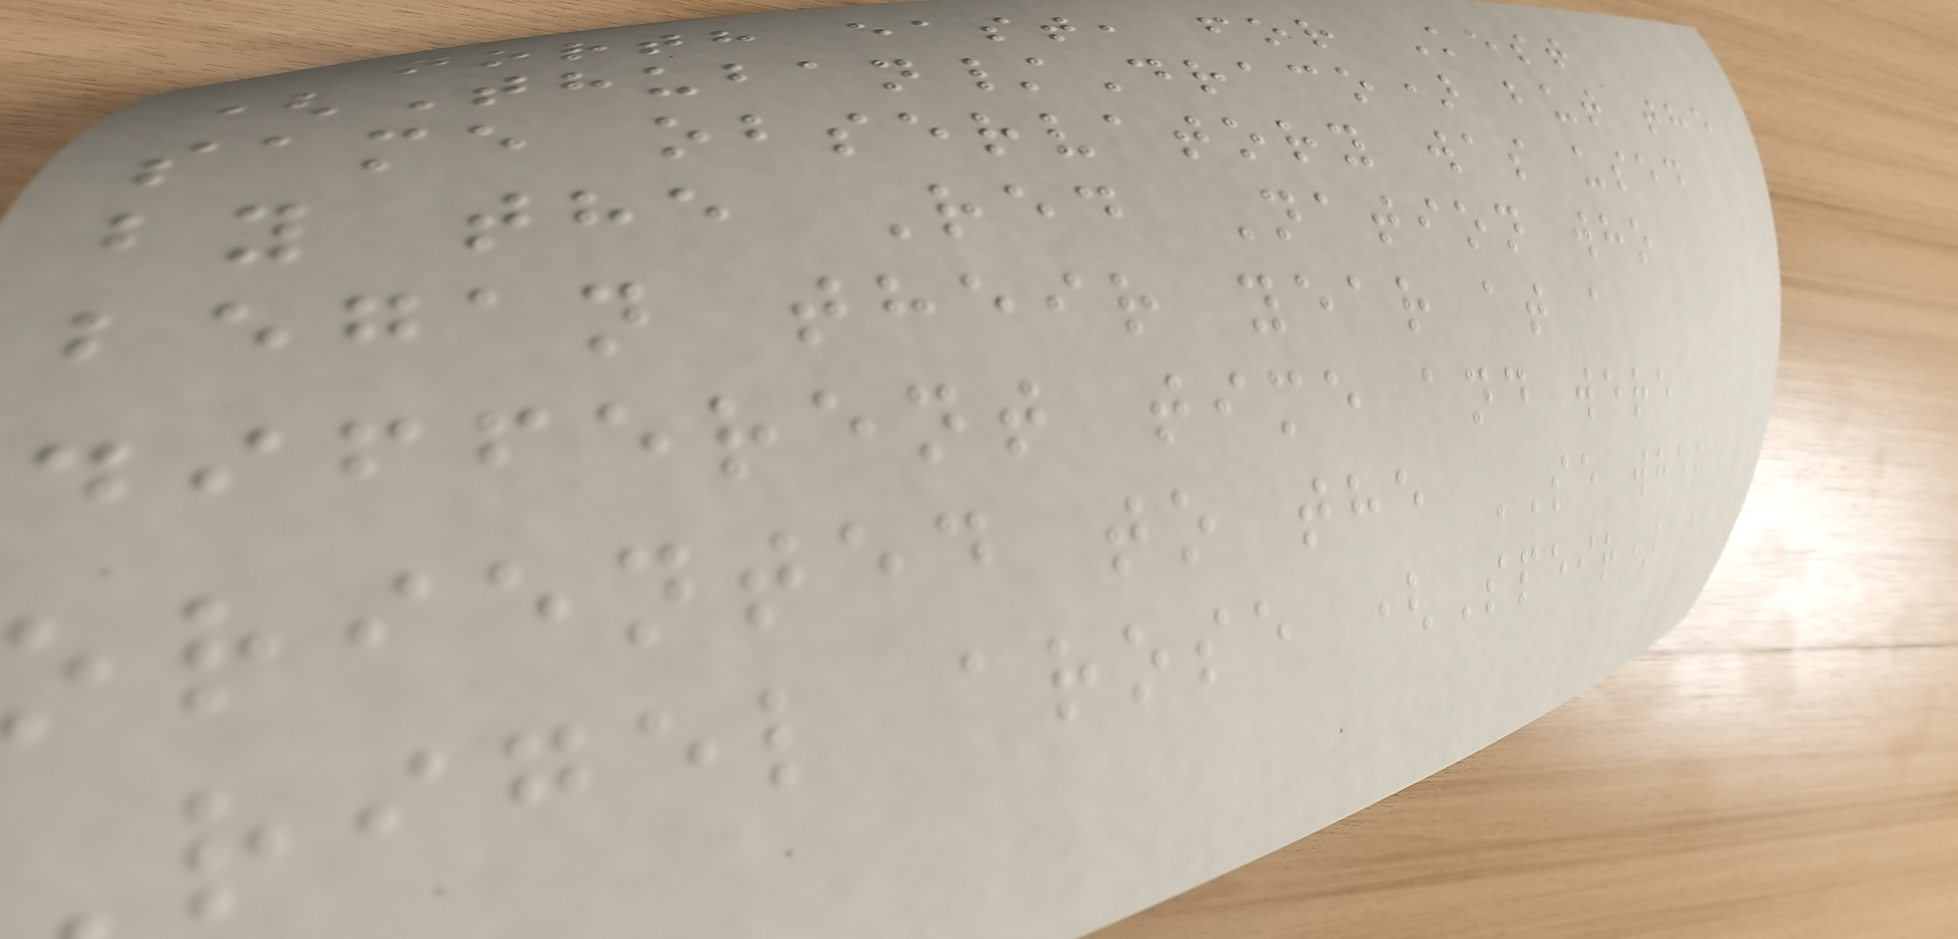north east, for Kest
(Thuban/Draco) but the
same observatory was used
by the Red Nation who
began their year at a
different time and were
oriented to the SE where
Rigel arose (Speir) in
